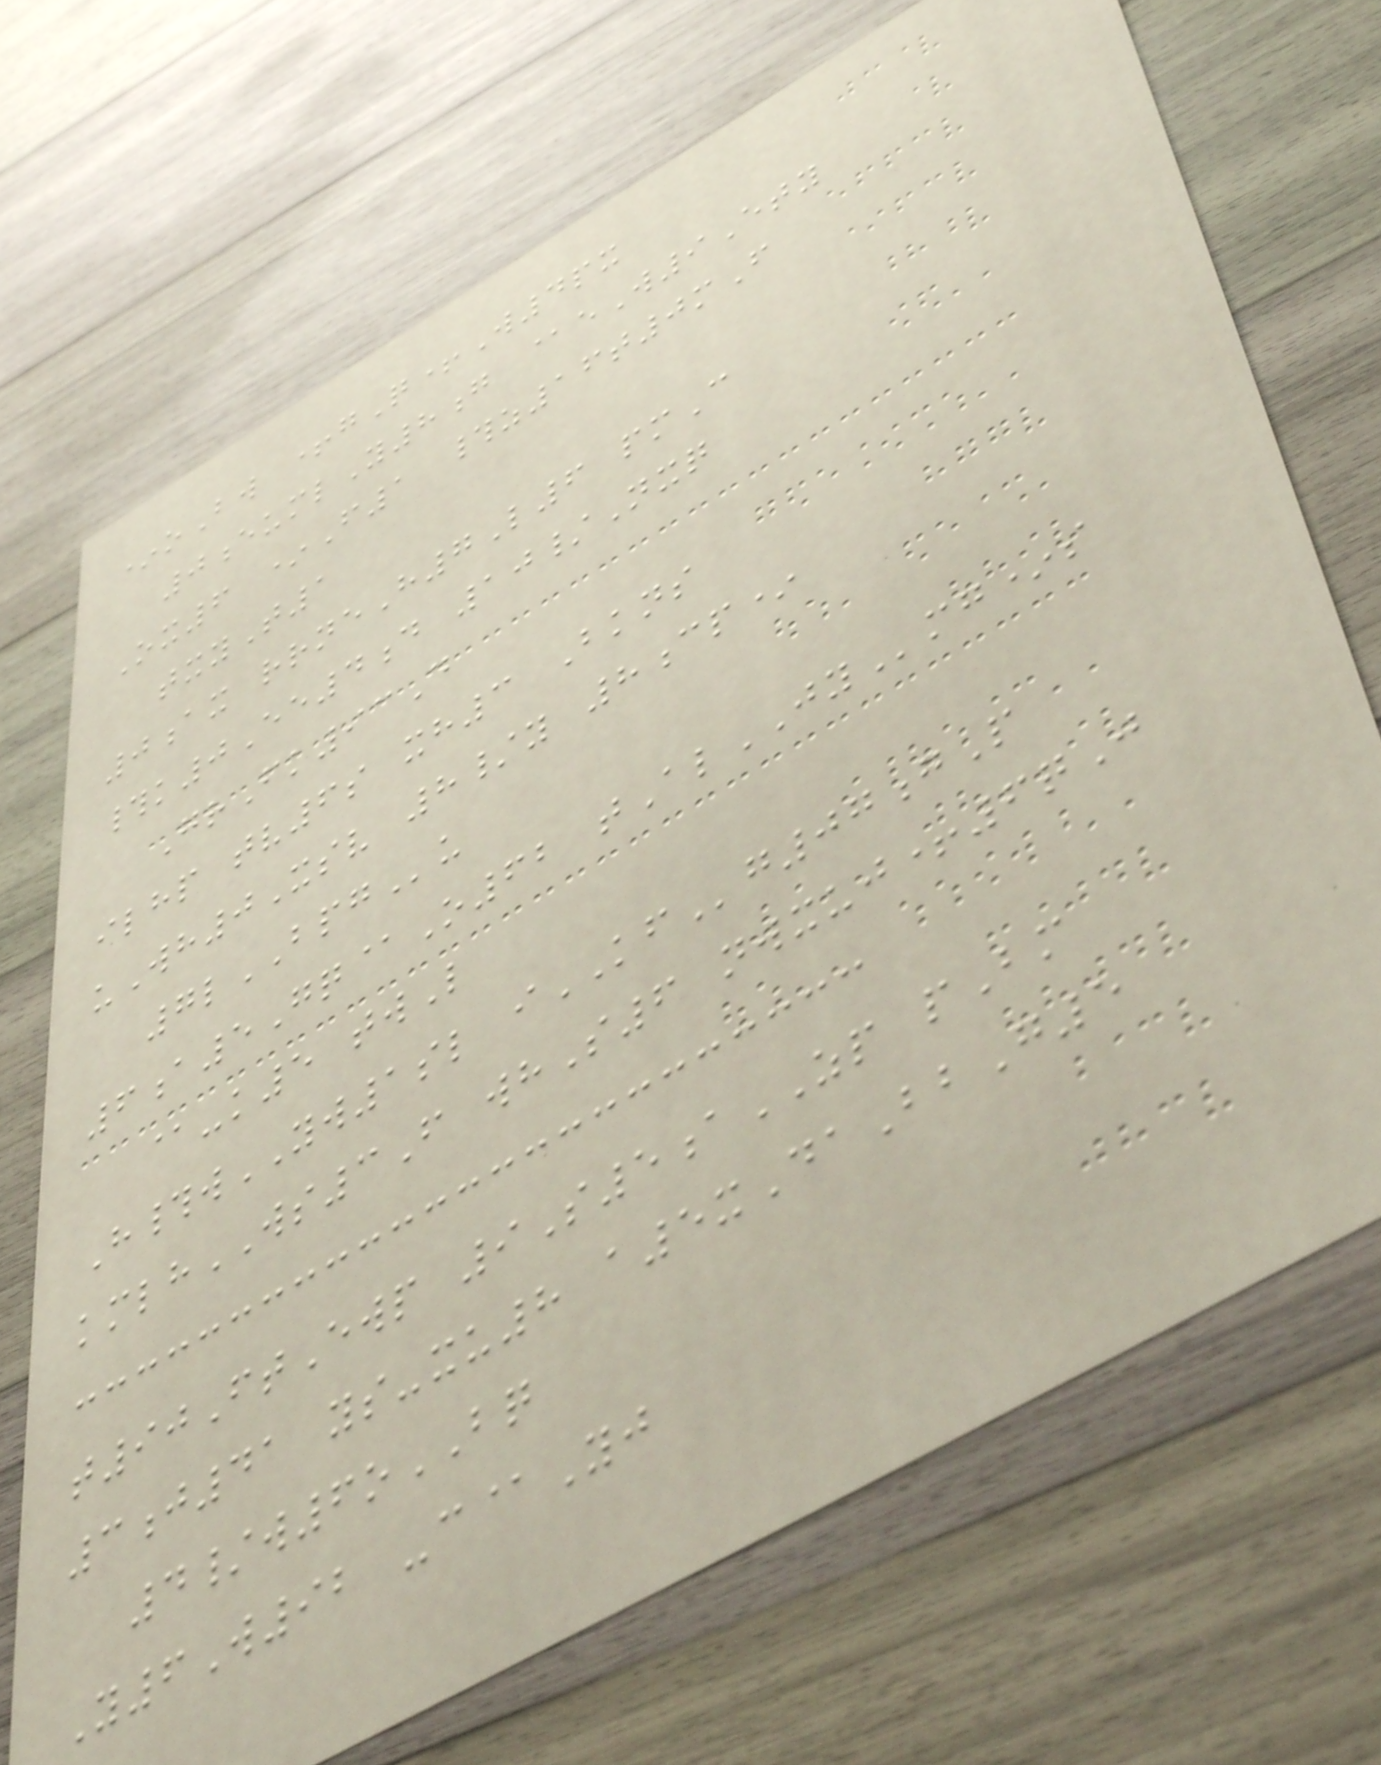*oBw +gQ+W4px
0eumlY8g @eW9Ety
Ox6 *F1 #z16t0mF
txyT1
0ax rrneH7L6 pmC
#k0Ee4d 10/Nxq
GrFk93D
ilhp tv6s xh3 Bkns
uWh0Xsv 8/y 8cp*
7lBPGu
6a5Gq@O62 tAlJYmg*s
@-k5 twL
H#wYW1sl iKFg07gP
kmlhWS3F whS6 nwxuj+6qJ
t90FtEwp 9S5aZP pBm
3j41 ys-xu8 a5xDaBbG5
4/w6oBQ
Y6W92 -c@Yj
